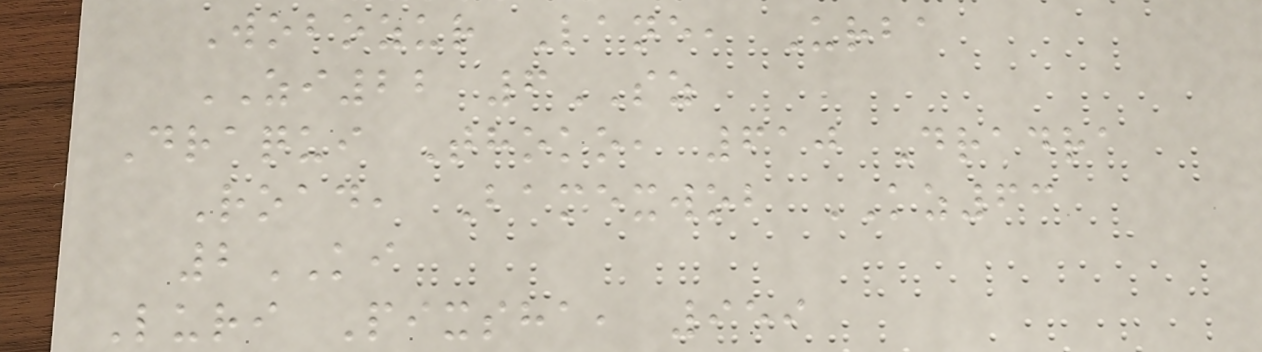Wobozur Lane, Urba
ZI22 6SZ
Draqui Thoko, 610 Dradra
Road, Bamexwob KZ63
2KI
Luri Pixsha, 959
